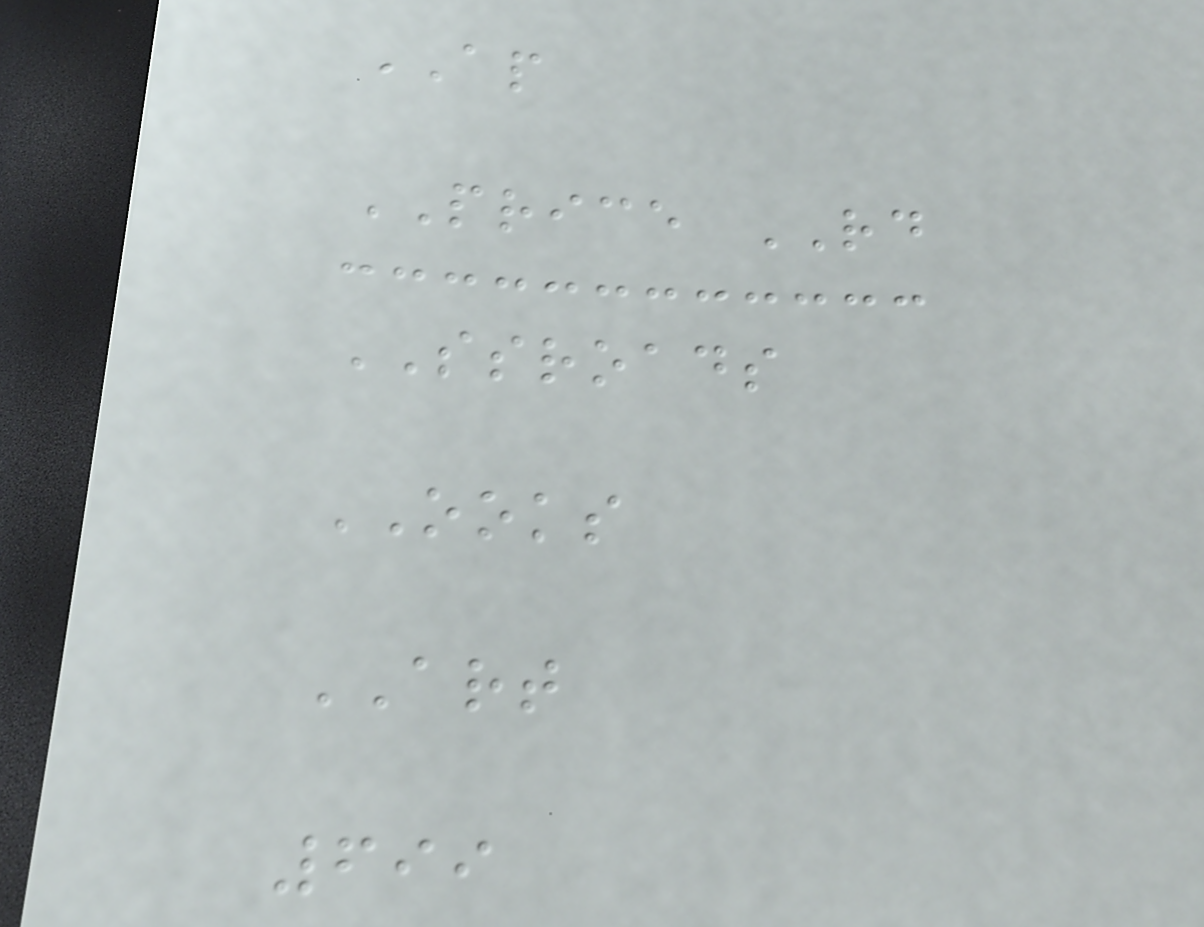AP
PRICE RD
SSROADS
OOKS
ART
699
